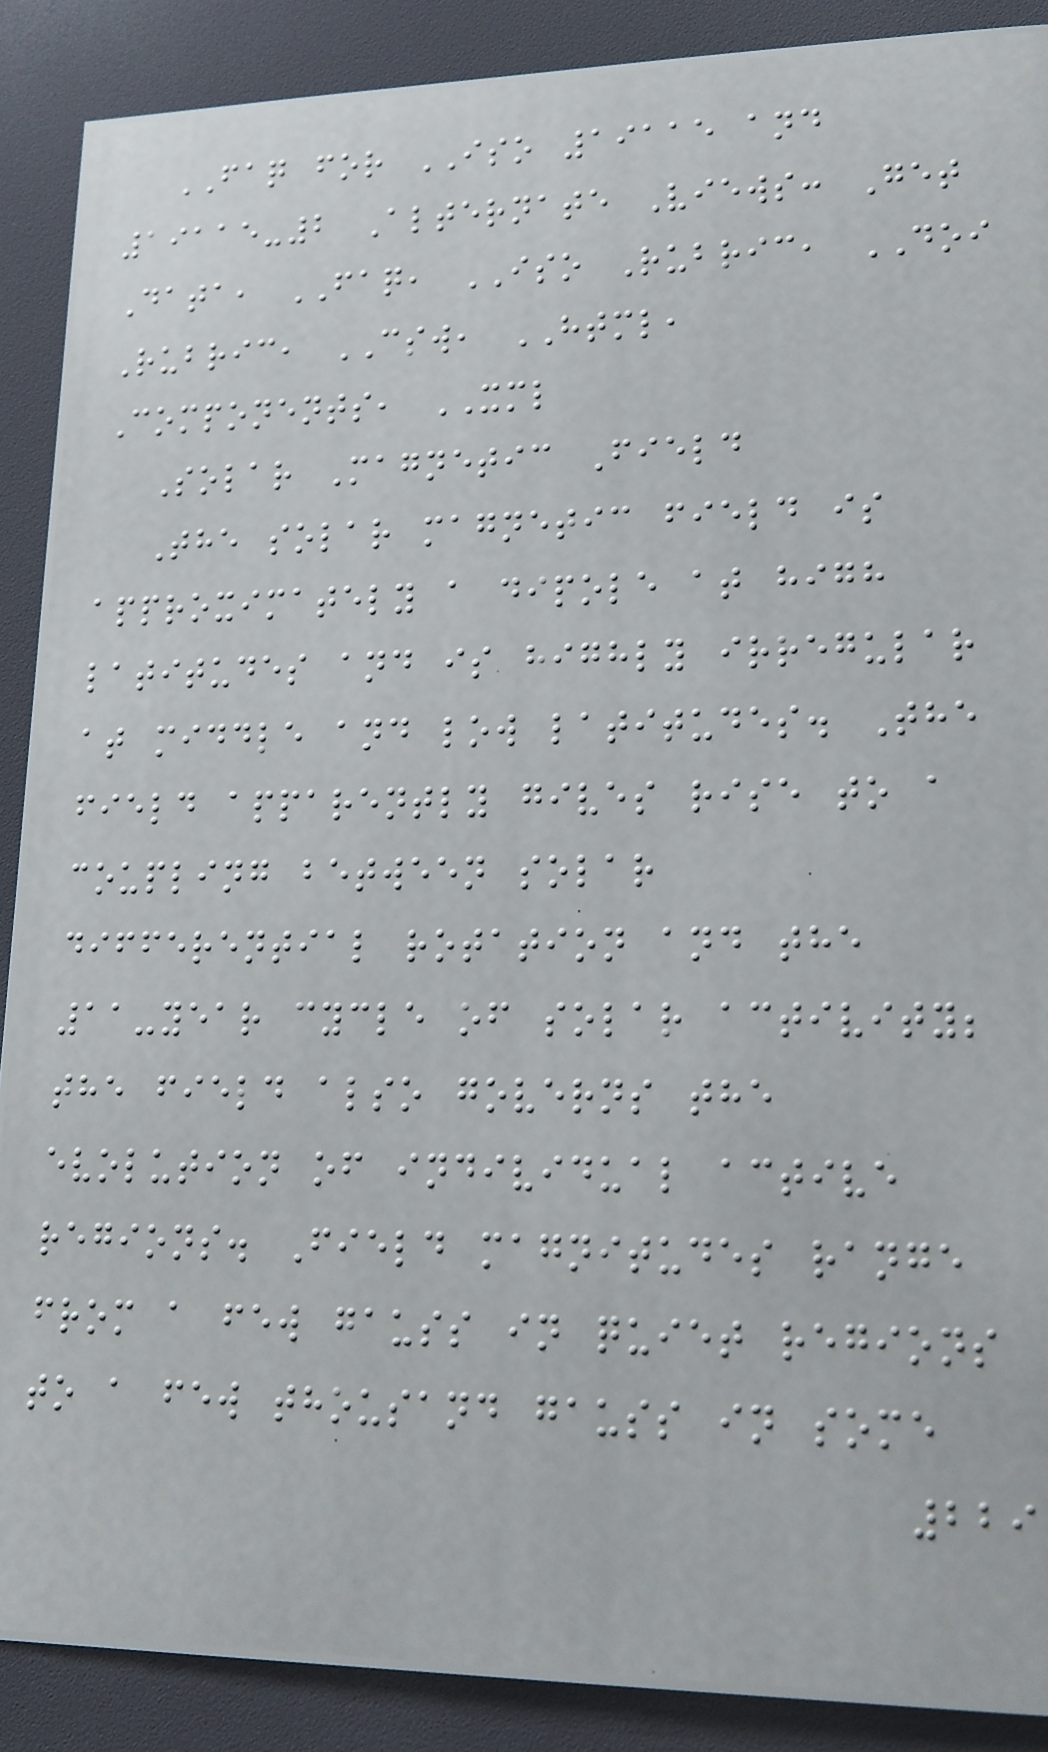FAQ for ISO 19115 and
19115-2 Alternate Views: Get
Data, FAQ, ISO Rubric, DOI
Rubric, CSW, HTML,
Components, XML
Solar Magnetic Field
The solar magnetic field is
approximately a dipole at high
latitudes and is highly irregular
at middle and low latitudes. The
field apparently gives rise to a
coupling between solar
differential rotation and the
11-year cycle of solar activity;
the field also governs the
evolution of individual active
regions. Field magnitudes range
from a few gauss in quiet regions
to a few thousand gauss in some
229
